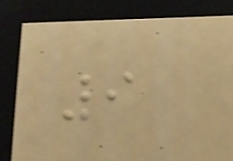9
